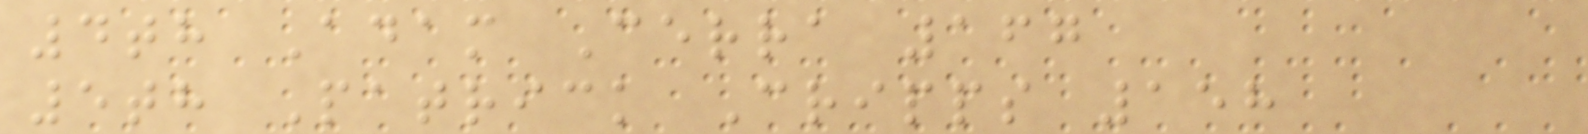4th Adam Cerra 167
5th Patrick Cripps 158
